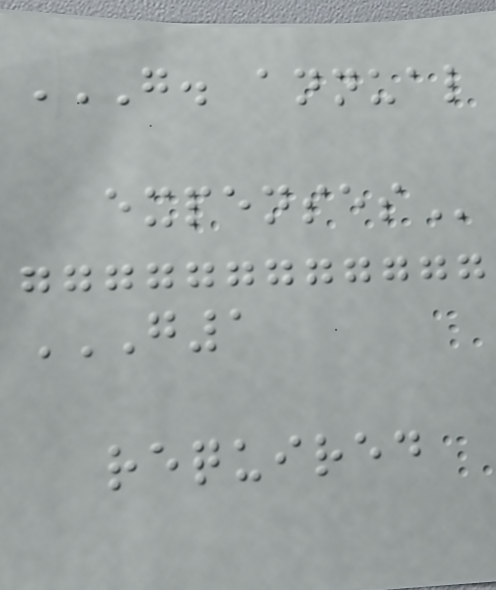G. ANNUAL
EXPENSES
G1
REQUIRED
